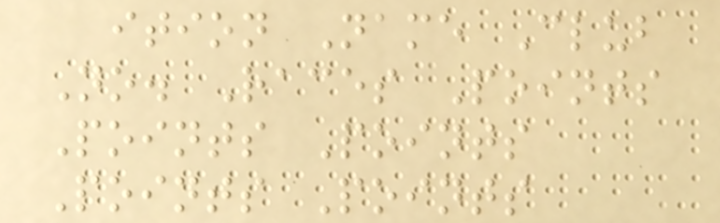ition Name Club
No. Races Points
Points Points
Points Points
